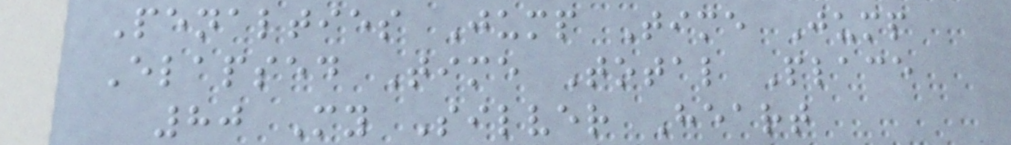Penalties Jump Time Jump
Elapsed Time Total Place
80 My Silver Heart
